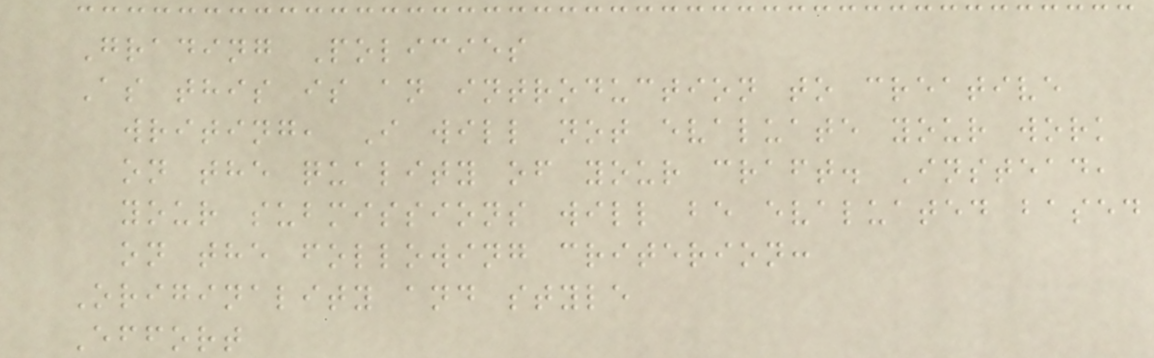Grading Policies
As this is an introduction to creative
writing, I will not evaluate your work
on the quality of your craft. Instead,
your submissions will be evaluated based
on the following criterion:
Originality and style
Effort
